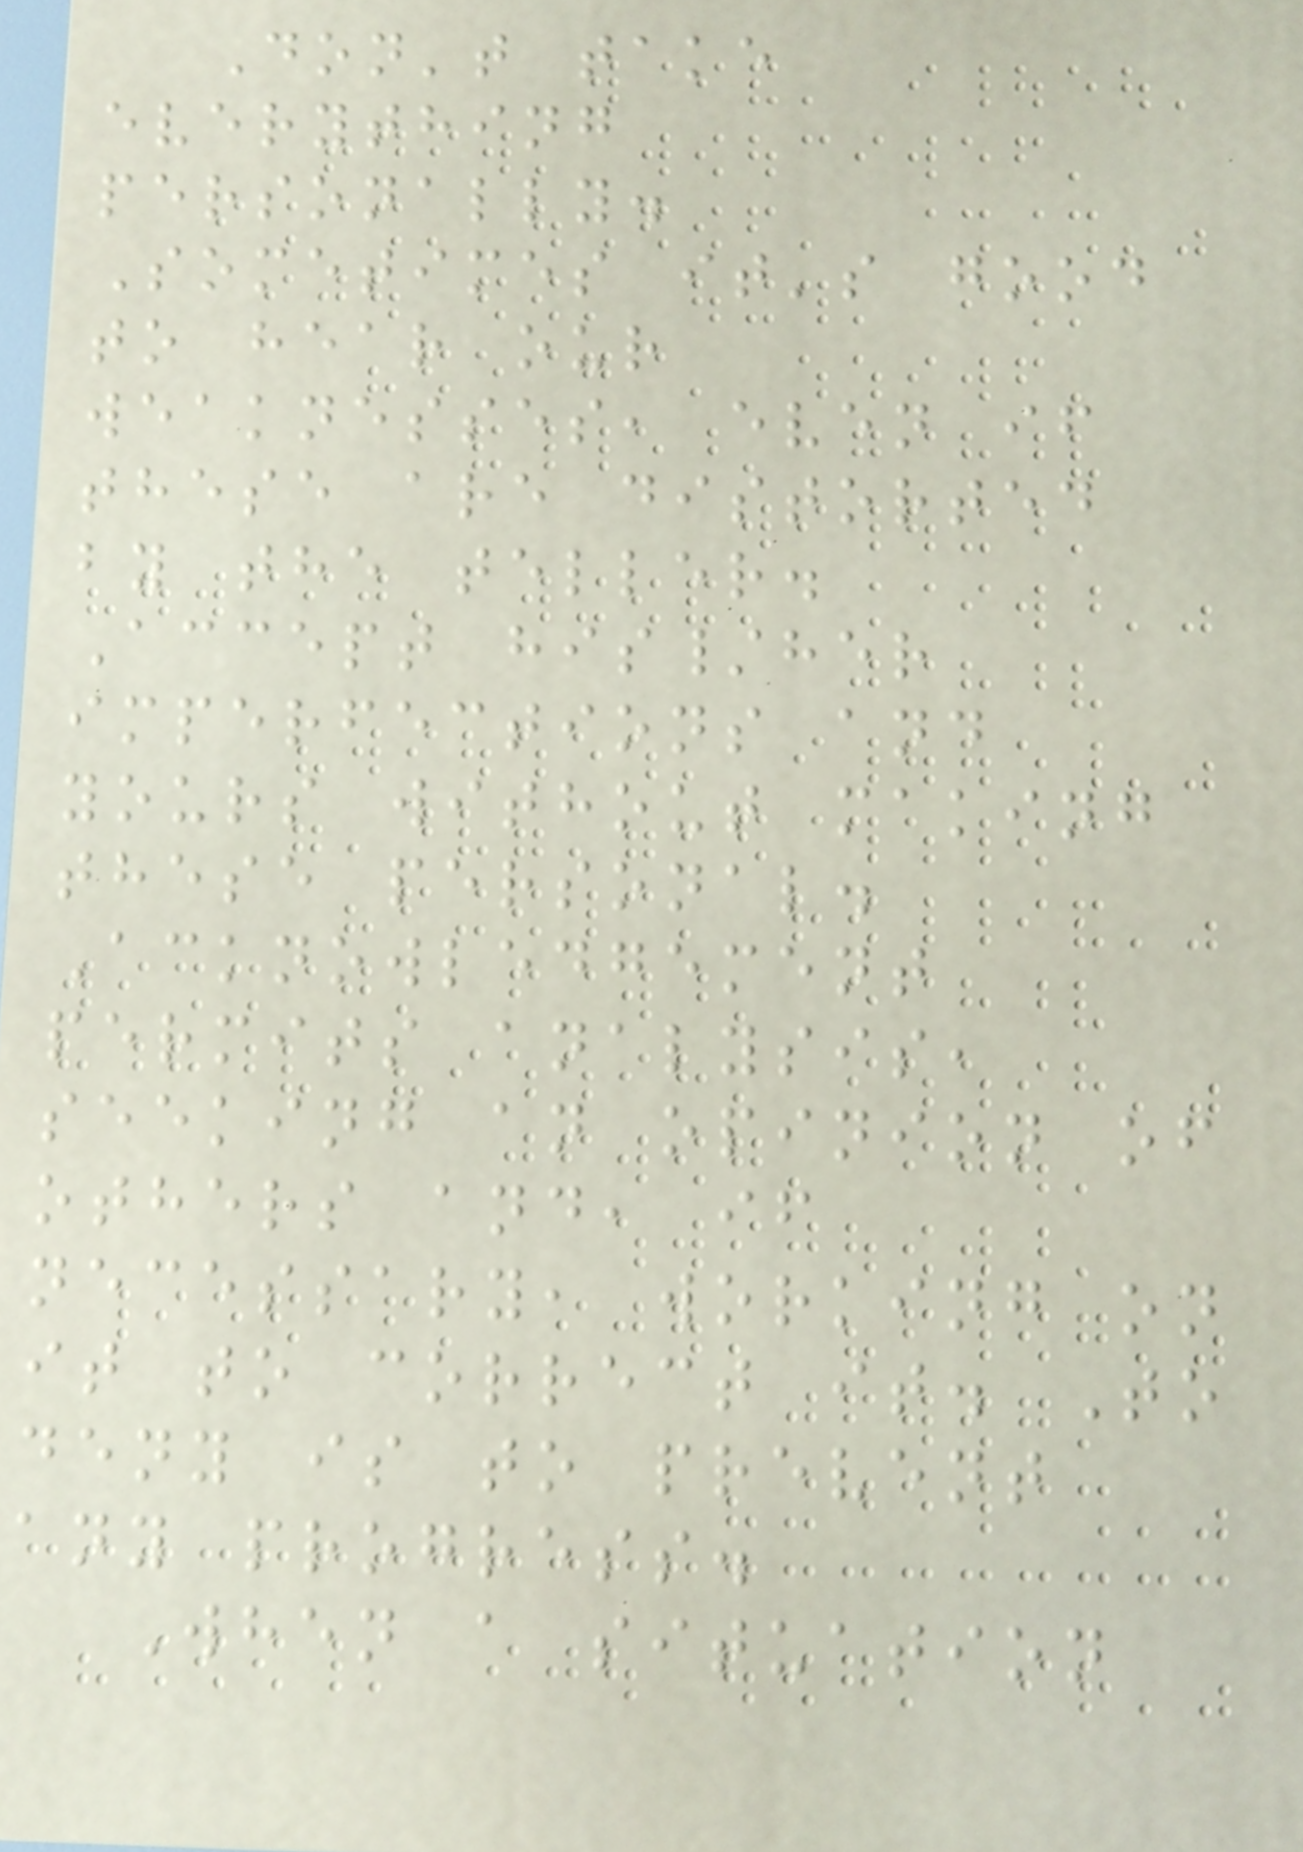Don't take
everything
personally.
Sometimes it's good
to hear our
weaknesses, even if
these are distorted
by the teller.
Accept his/her
imperfections and
yours without making
these personal.
Acknowledgement
permits analysis,
seeking an opinion of
others and, if
necessary, working on
it to correct it. To
deny is to prevent
any progress.
When a situation
